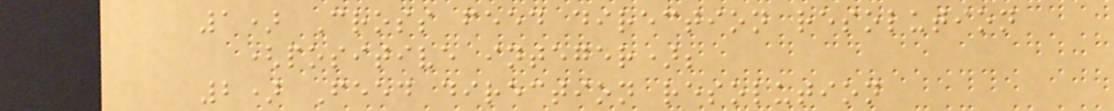1) Cross feed direction resolution
(positive integer);
2) Feed direction resolution
